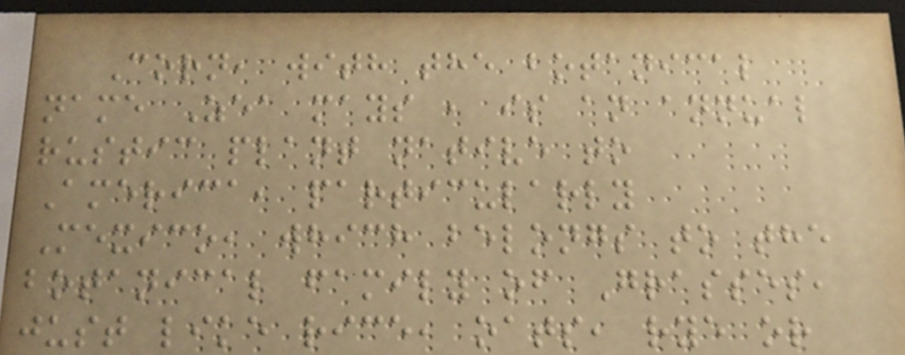Corn, with the botanical
name Zea mays , is an annual
rustic plant native to
America, particularly
Mexico, which belongs to the
botanical family of Grasses,
just like rice, oats, rye or
